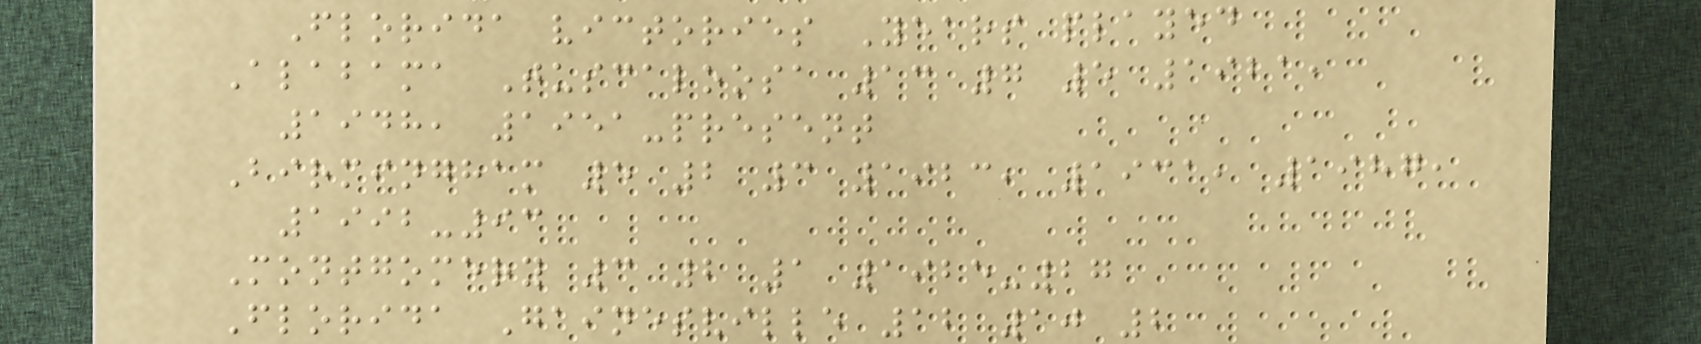Florida victories Years played
Alabama Tuscaloosa 13 7 5 1921,
1948, 1951-present
Birmingham 5 2 3 1923, 1931, 1987,
1992-93
Montgomery 3 2 1 1925-27
Florida Gainesville 12 10 2
